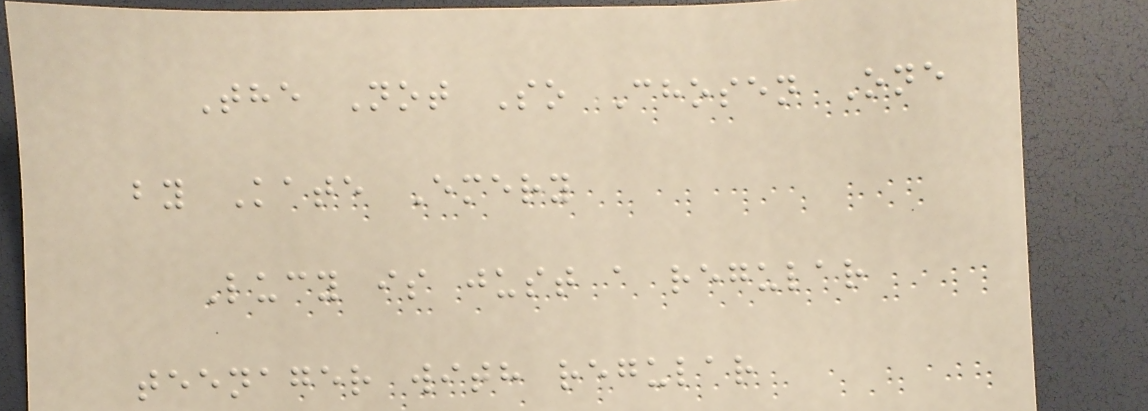The Not So Chosen One
by Kate Emery
Lucy is just a regular
teenager with regular
